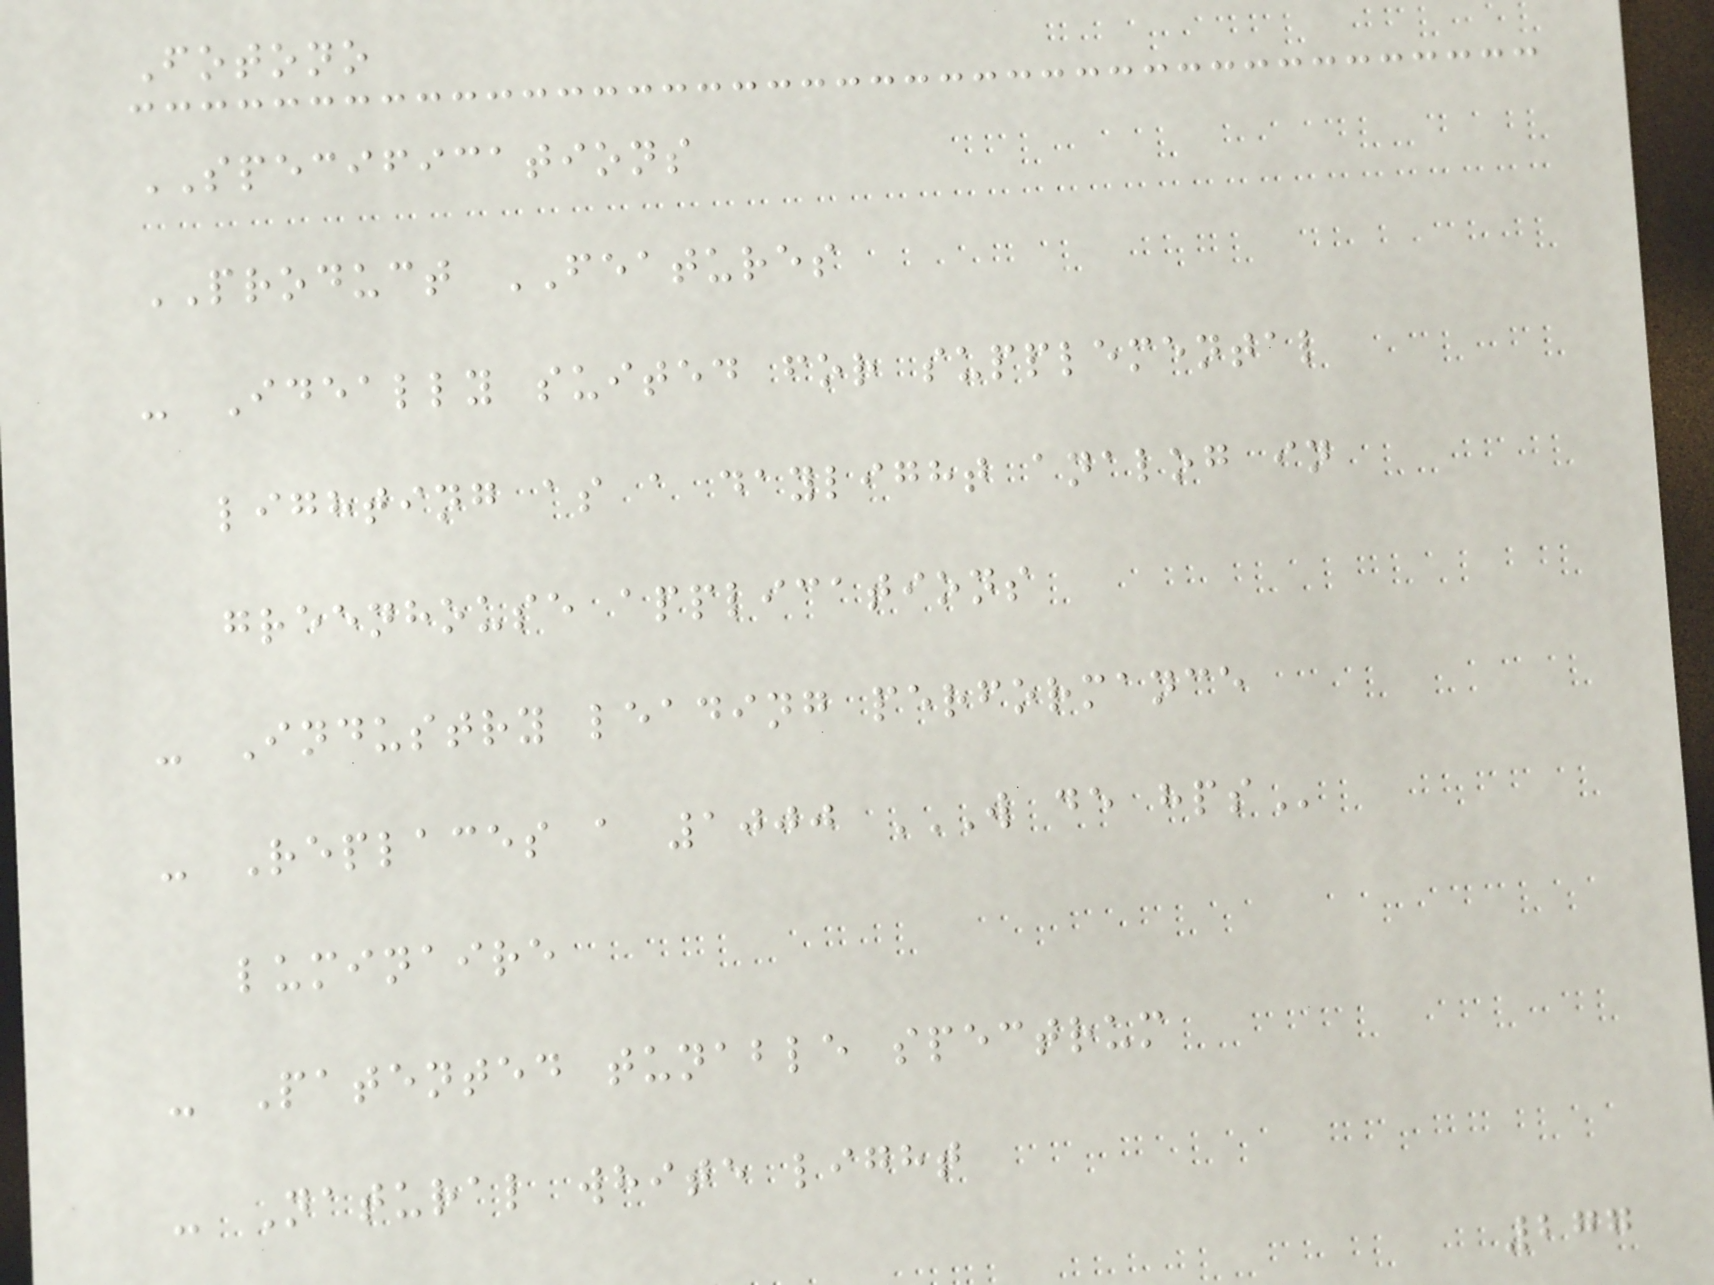Fotono
SPECIFICATIONS
PRODUCT FEATURES
- Ideally suited for supplemental
lighting as a daylight analog in
greenhouse applications
- Industry leading performance
- Replaces a 1000 W DE HPS
luminaire
- Patented tunable spectrum
- Natural white light
277
